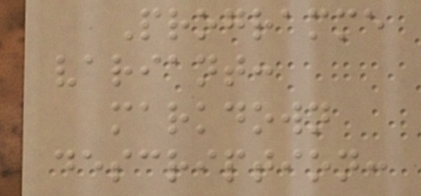Programme
variant:
markdown
description:
